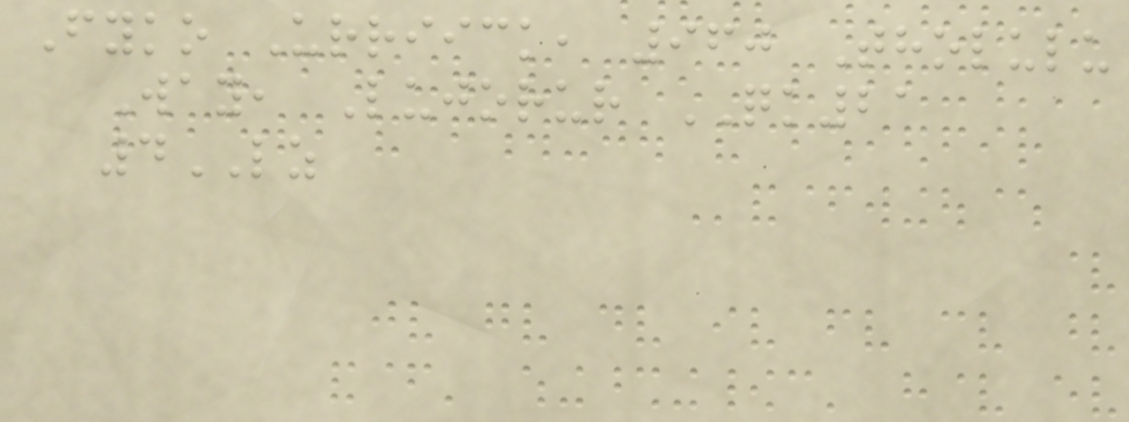Fyko Urriick, 960 Tholulu
Way, Lujorur QK21
4LZ
